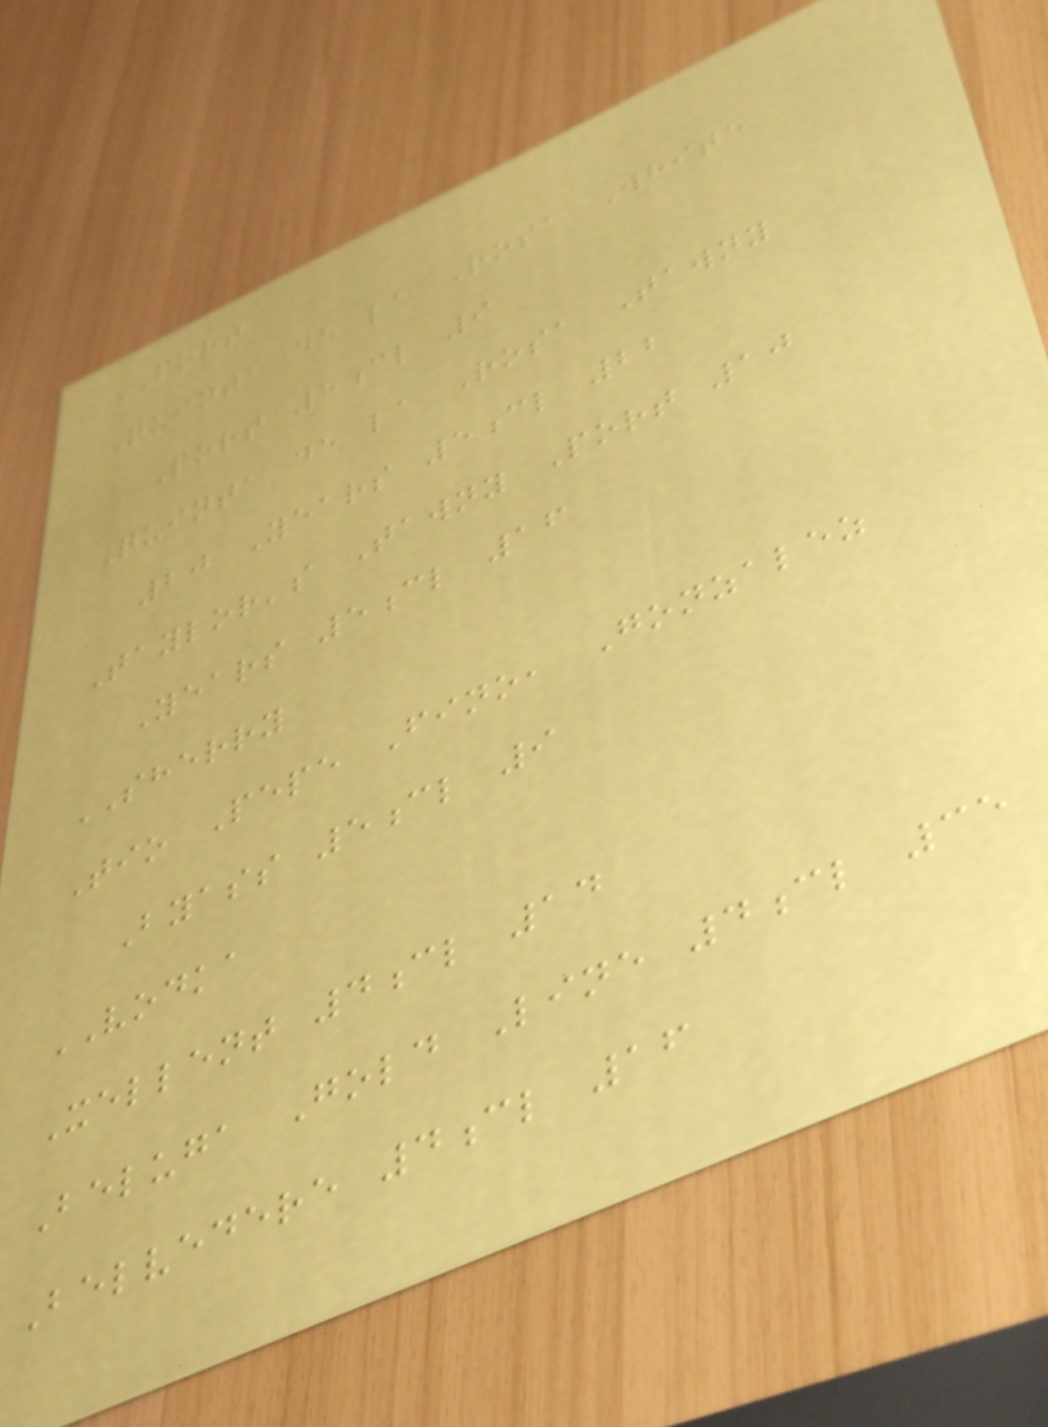PORT
Quinta de la Rosa White
Port 5cl 9
Quinta de la Rosa Tawny
20 Years 5cl 22
Taylor's Tawny Port 10
Years 5cl 16
SHERRY
Tio Pepe Fino, Gonzalez
Byass 5cl 9
VODKA
Xellent 4cl 14
Beluga Gold Line 4cl 35
Belvedere 4cl 16
